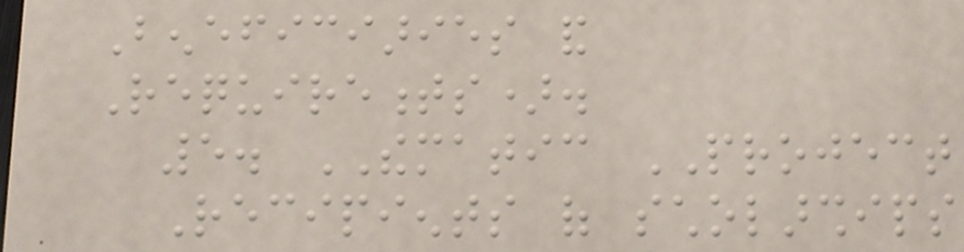Beneficiaries and
Requirements).
5. THEMATIC PROJECT
Recipients of scholarships
